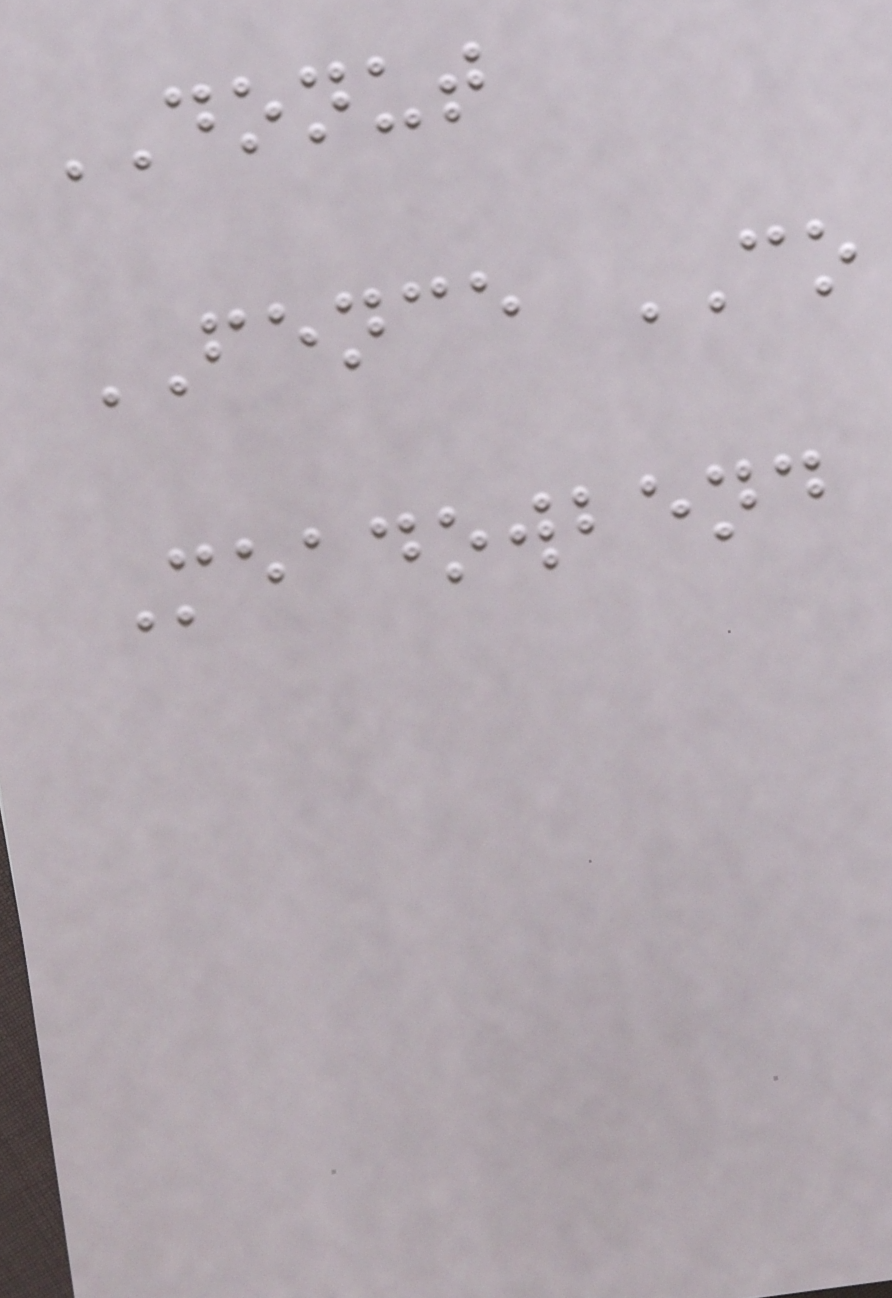DONUT
FENCE CO
Meadowbend
